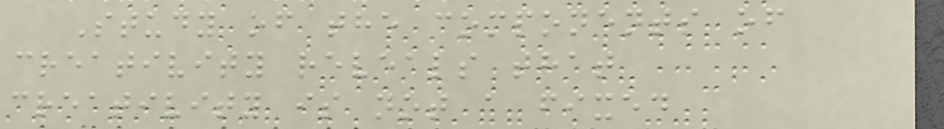Study of the components of
creativity reveals that
creativity is not a fixed
